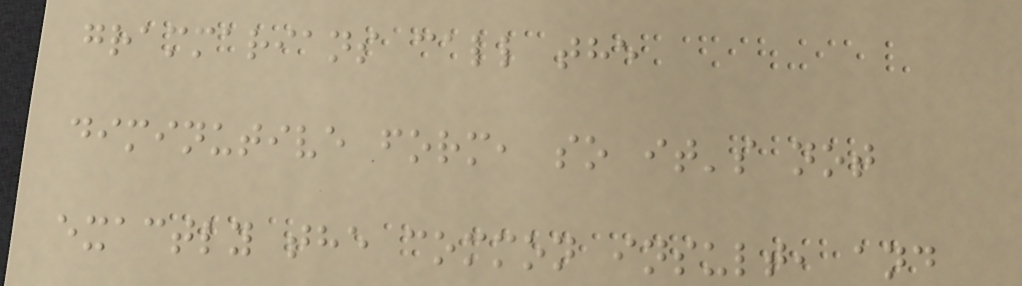grammarians call the
diminutive form, so it's not
exactly the common insult, and
